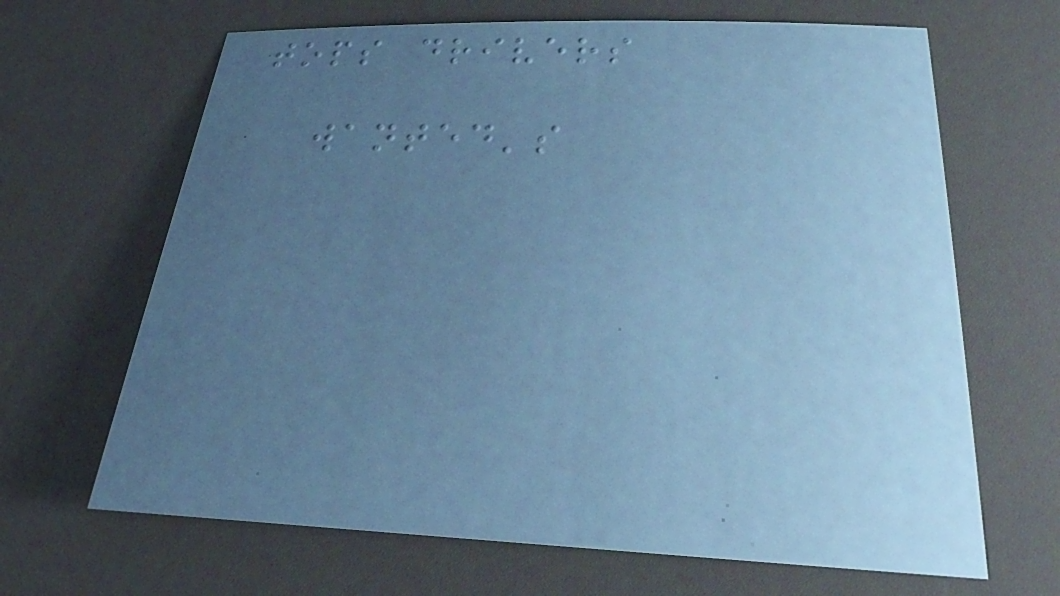tops drivers
wanted's
